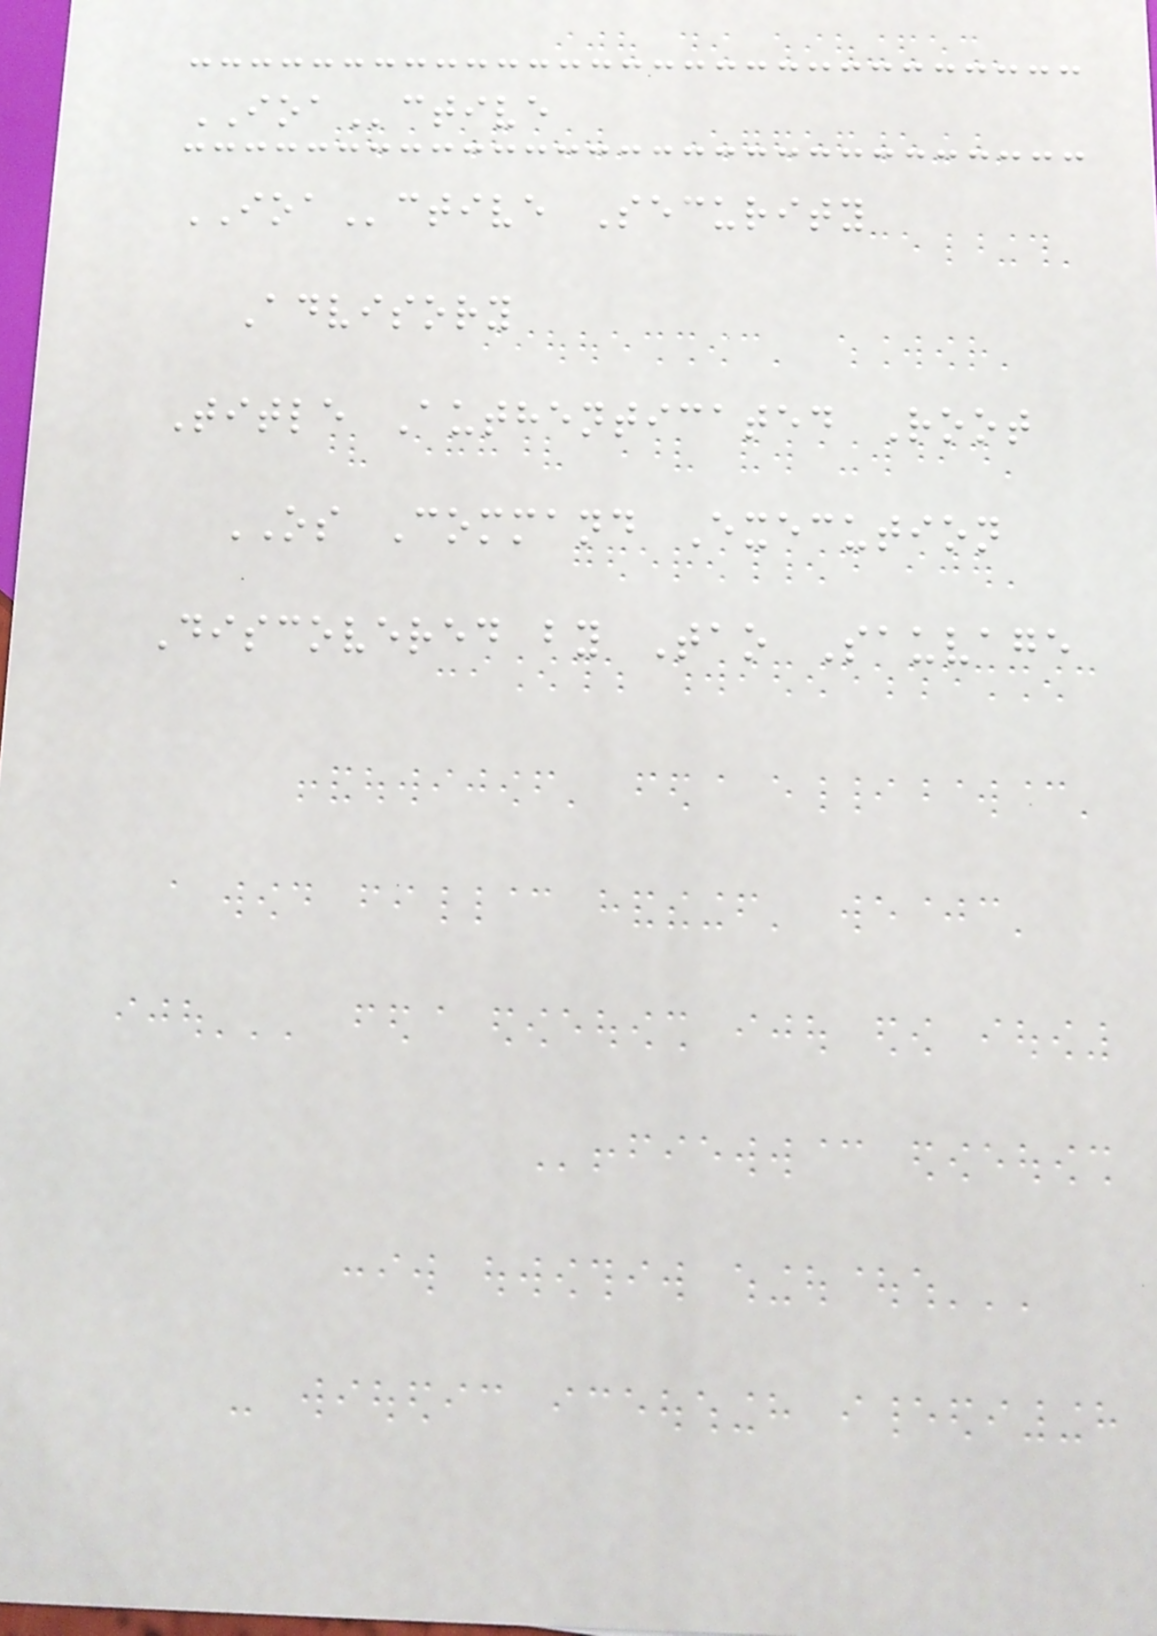IOActive
IOActive Security
Advisory
Title Authenticated Root
OS Command Execution
Discovered by Tao Sauvage
